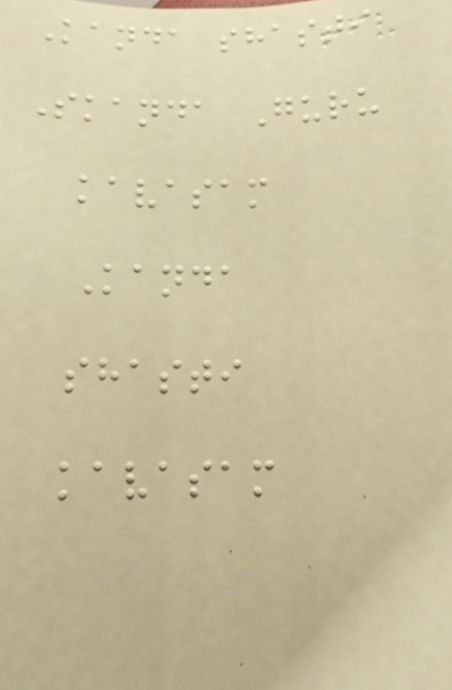Kanda shasti
Skanda Guru
kavasam
Kanda
shasti
kavasam
